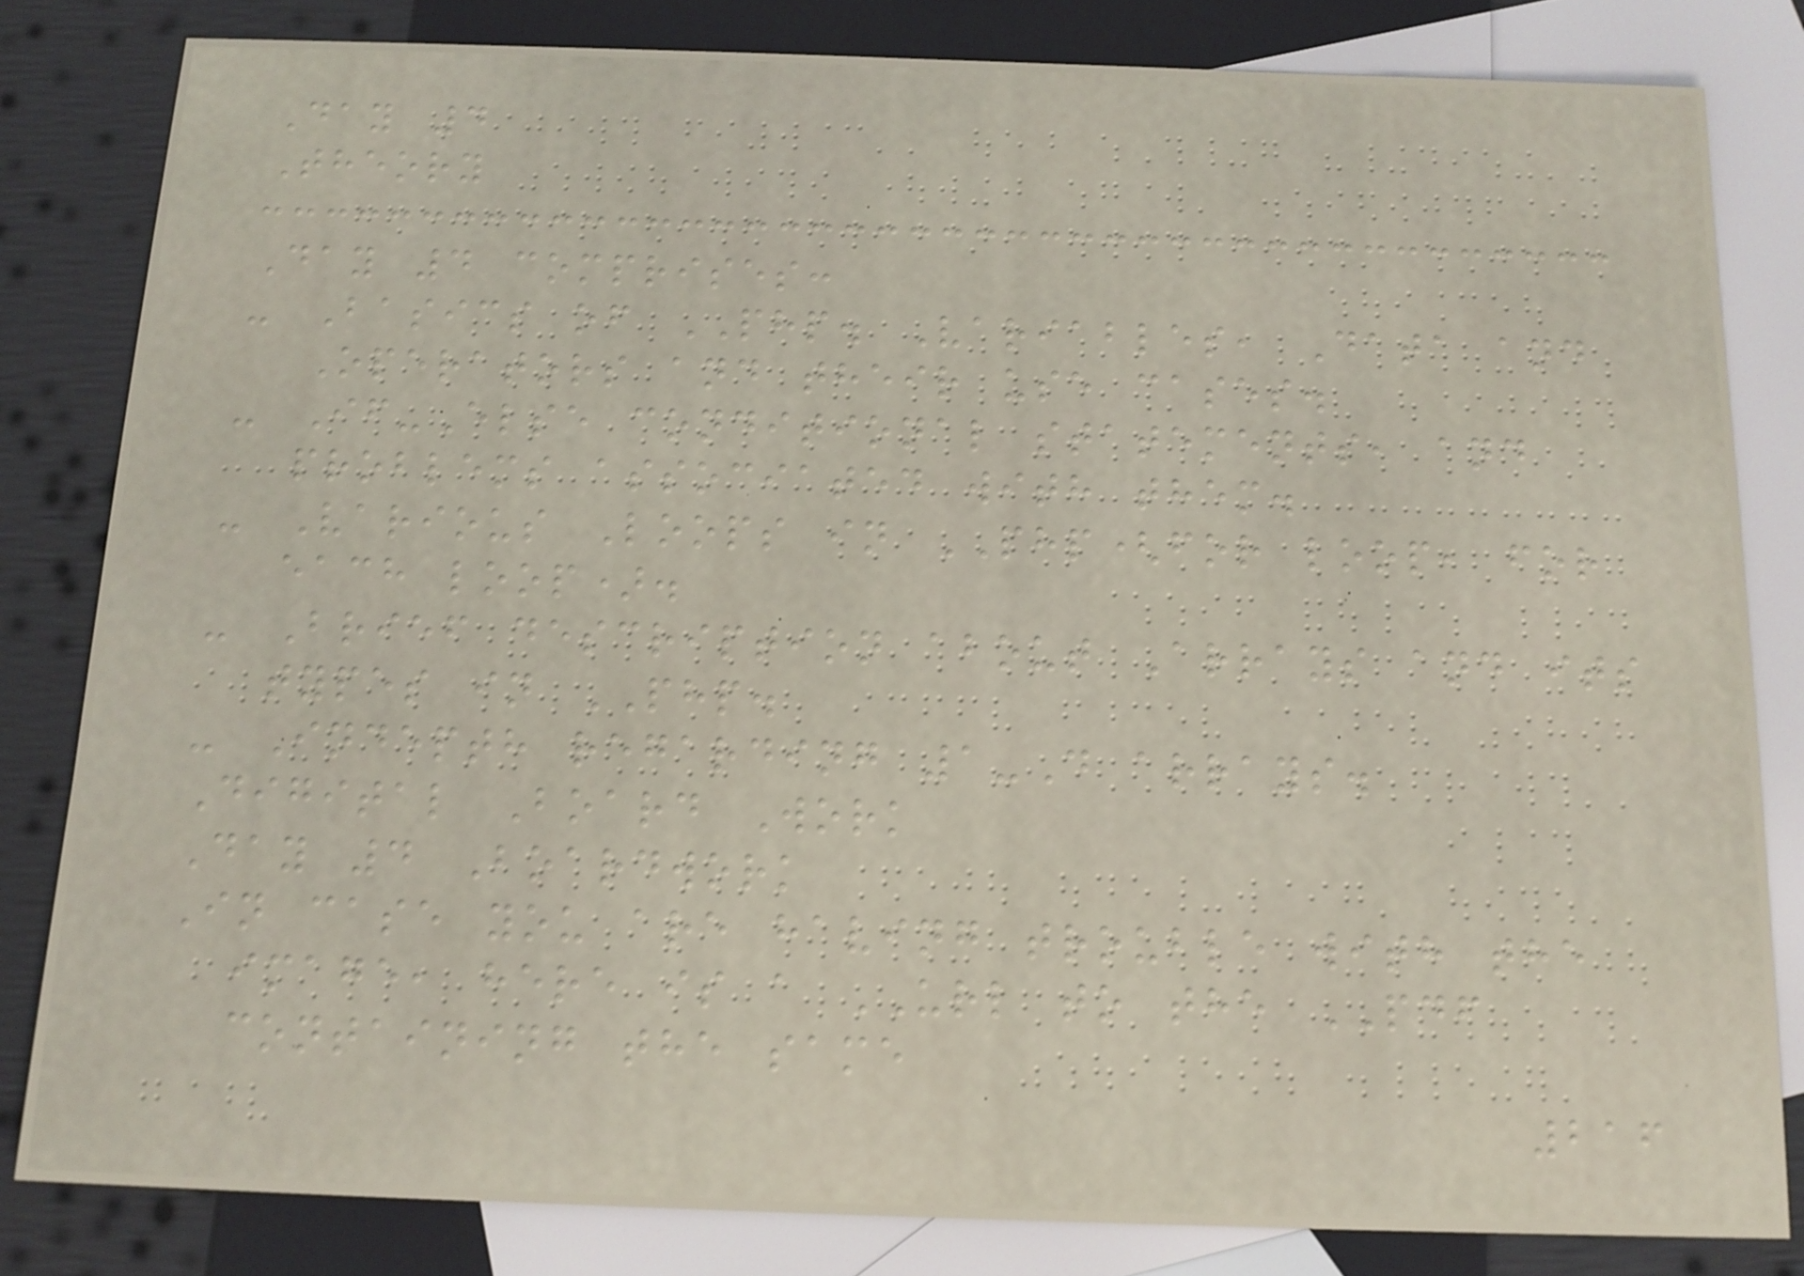Day 4
Theory
Day 4 comprises:
- Basics of PHP. Variables, Data and
Operators and their use cases.
- If-Else conditional statements, and
problems associated with them.
- Various Loops in PHP(for loop, for
each loop).
- Brief description about Arrays and its
types in PHP.
- Indepth regarding 1-D arrays.
Digital Board Work
Day 4 Boardwork
In case you are having trouble with the
image, here is a URL to the PDF
containing the same
216
